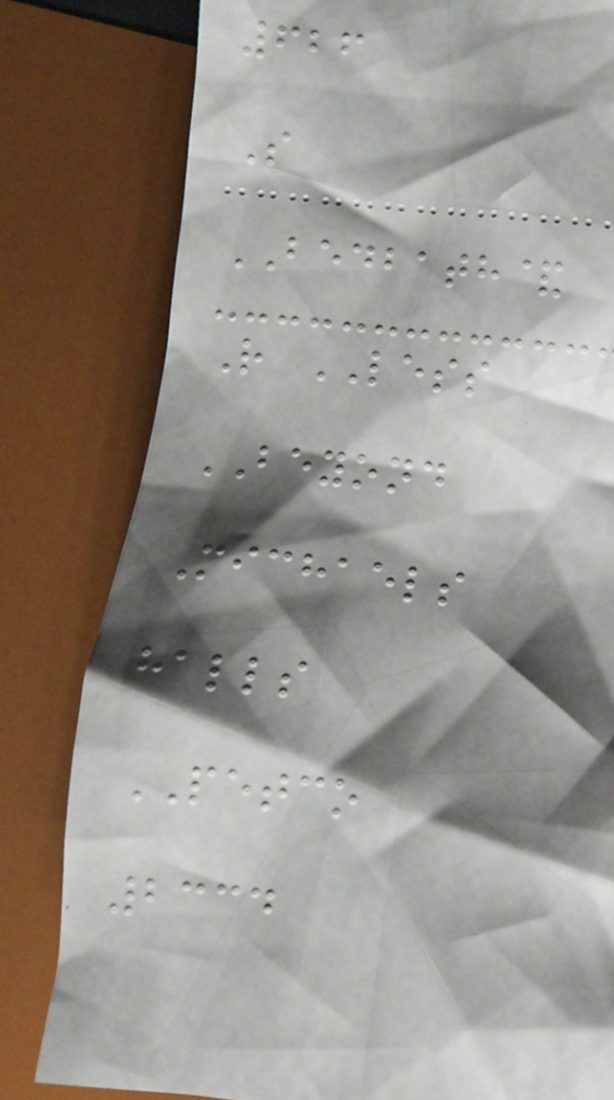626
S
BEDBATH&
R LESS
BEYOND
Michaels
halls
PETCO
2334
